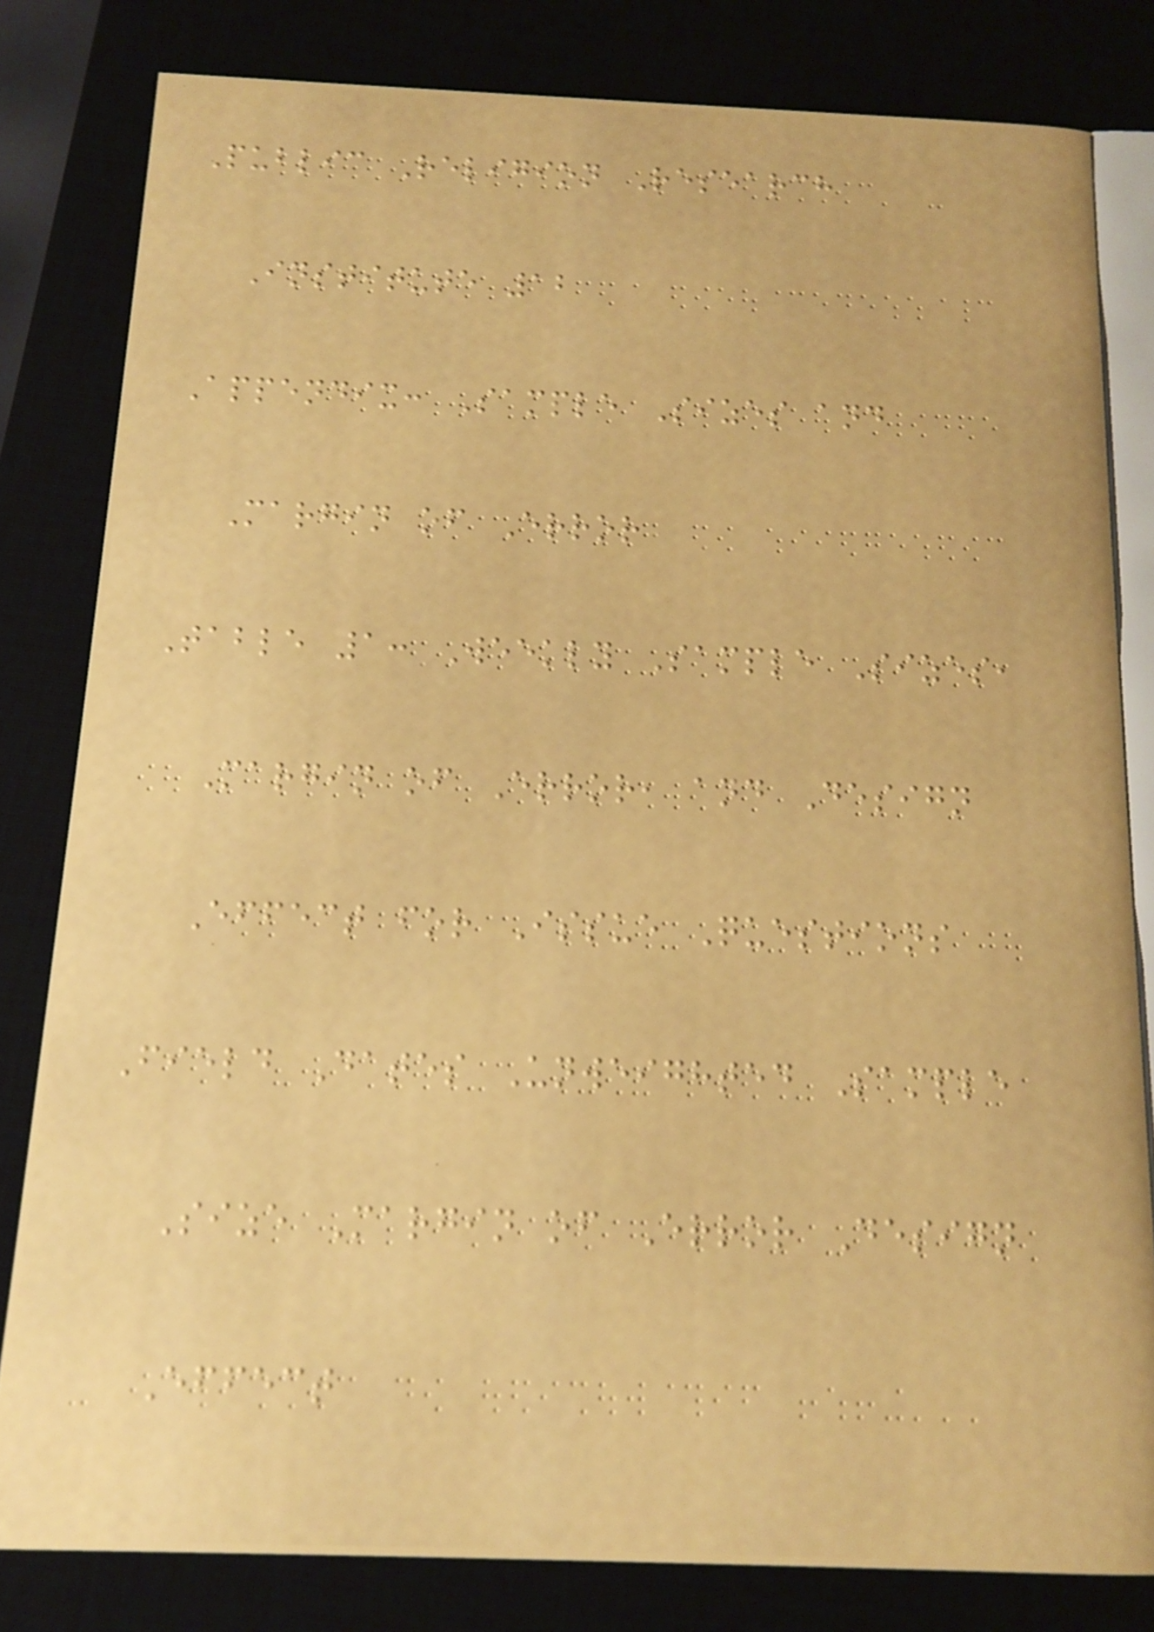Public Religion Research
Institute 12
Appendix: Sample Sizes and
Margin of Error
Table 1: Weekly Sample Sizes,
Margin of Error, and Design
Effect for Issue Questions
Field Dates Unweighted Sample
Size Margin of Error Design
Effect
